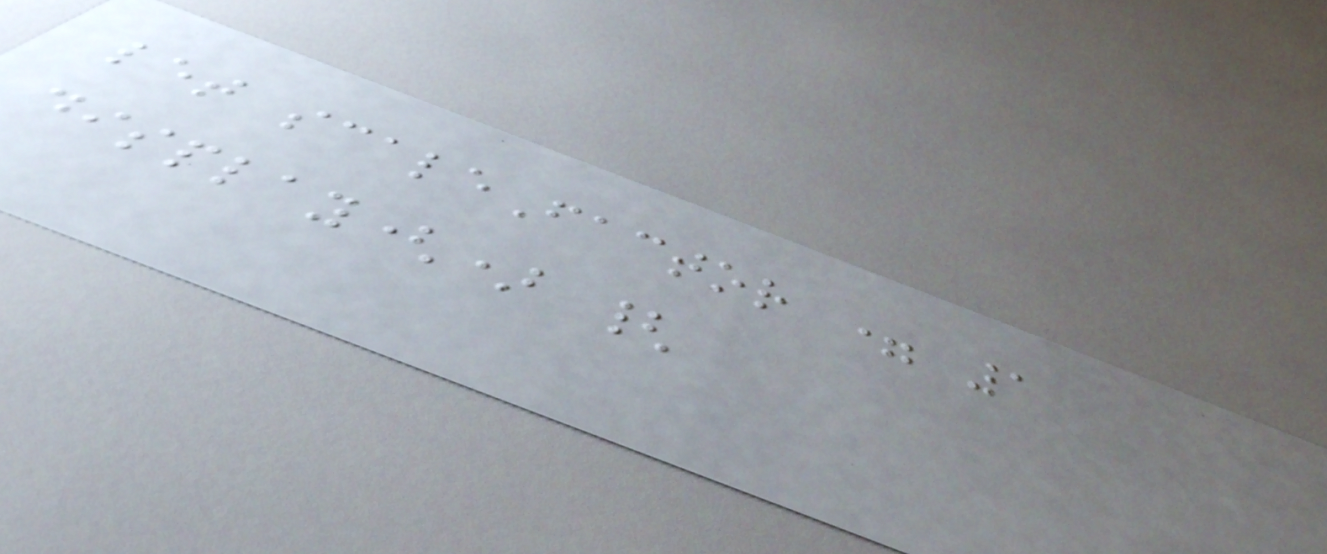let scaleFactor = 1
display() {
